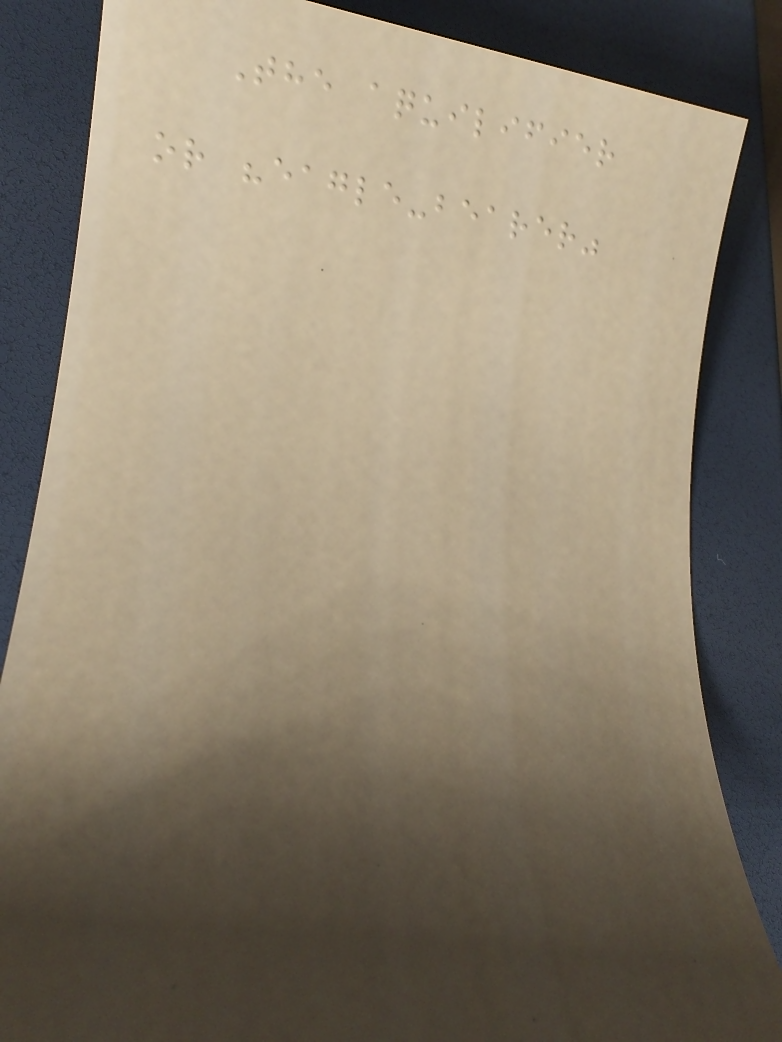The aquilifier
or "eagle-bearer"
